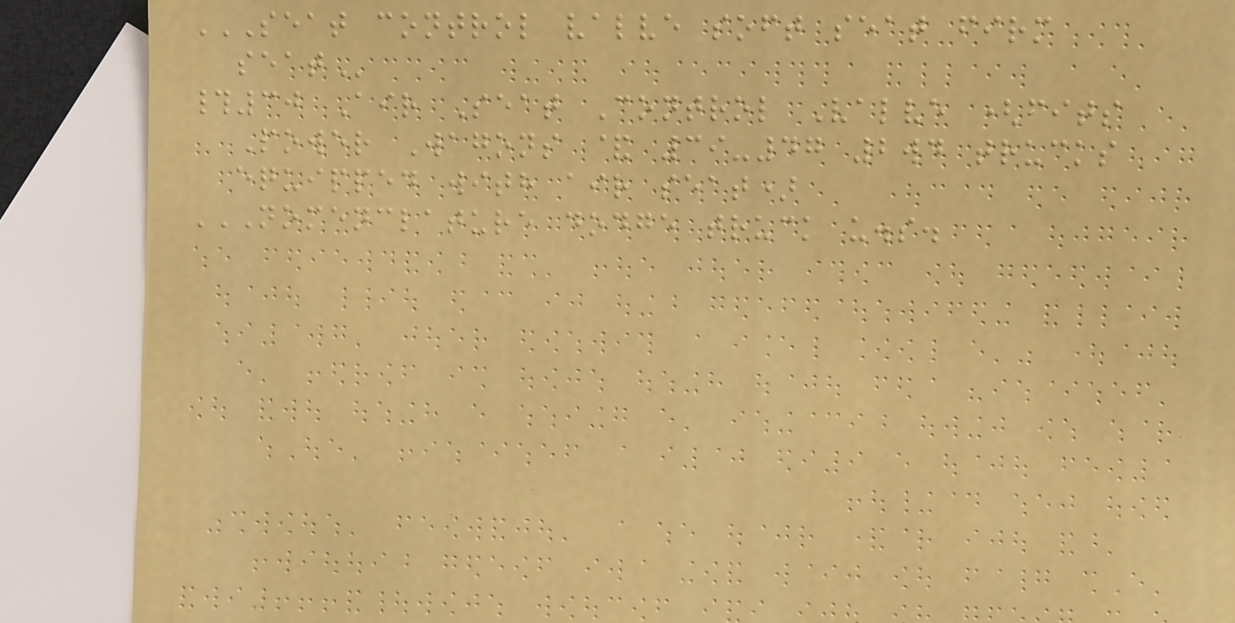SEAT CONTROL VALVE SOFT SEAT FIRM
SEAT
#30 Air Seat Control Valve (fits
Power Wagons & 39-47 2wd trucks
equipped with air seat)
NOMENCLATURE DODGE TRUCK U.S.
